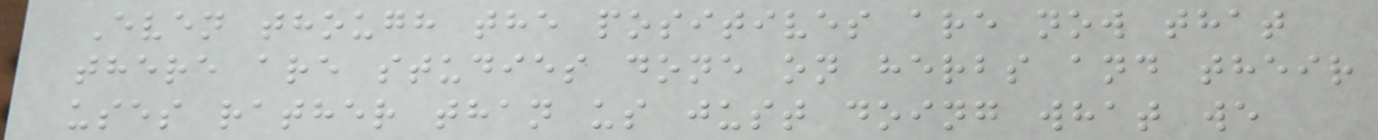Even though the positives are now that
there are studies done on herbs and their
uses rather than us just doing what we
